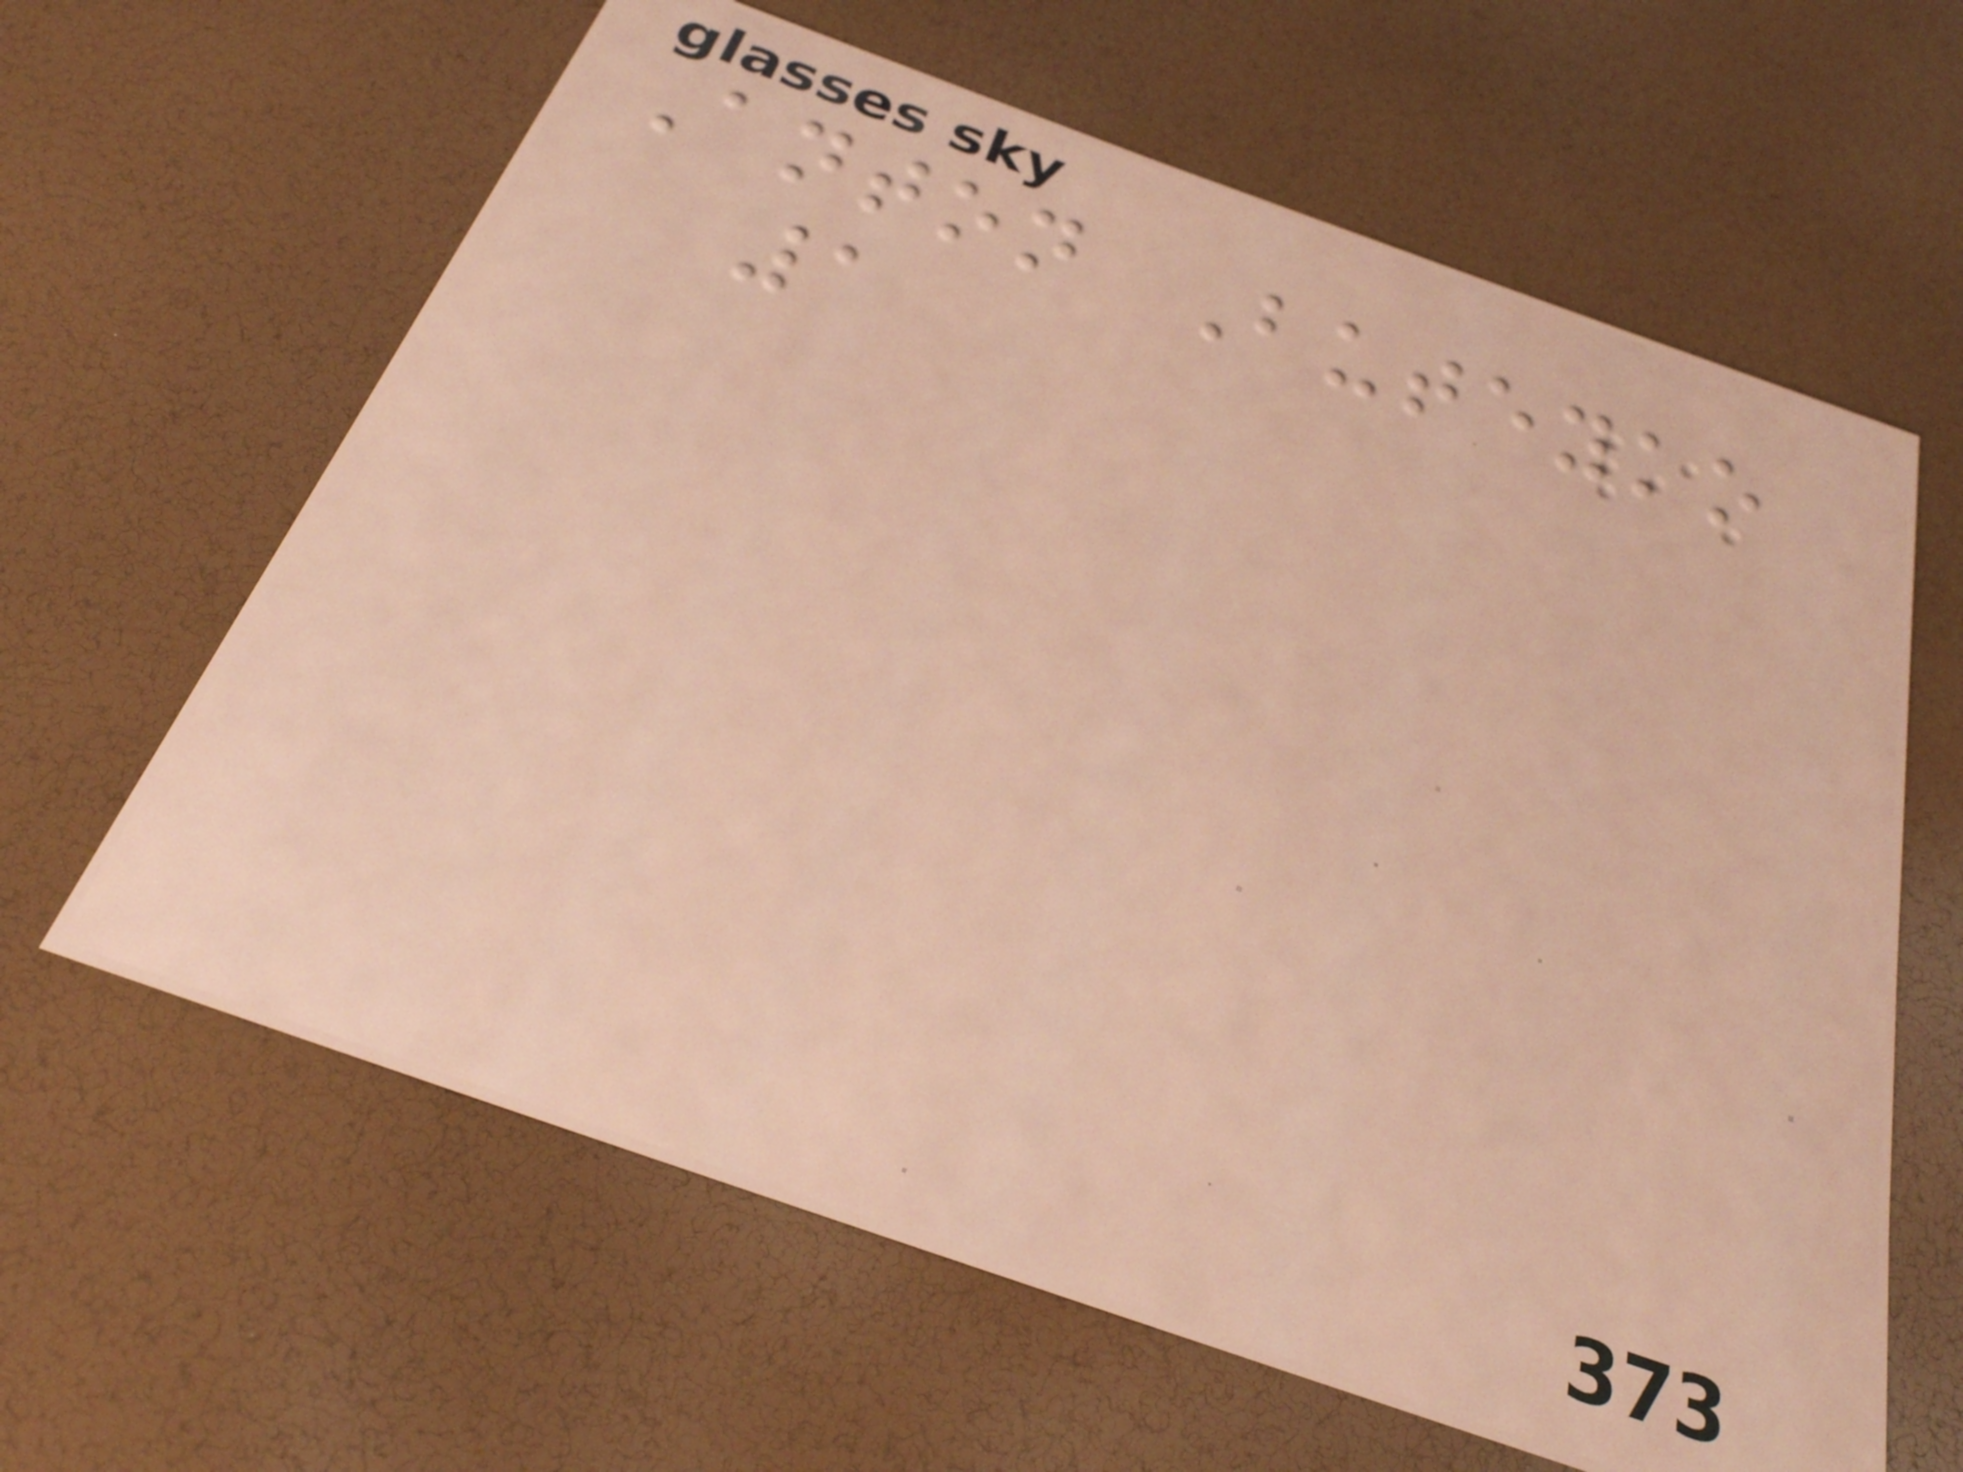Anton Buteyko
1
